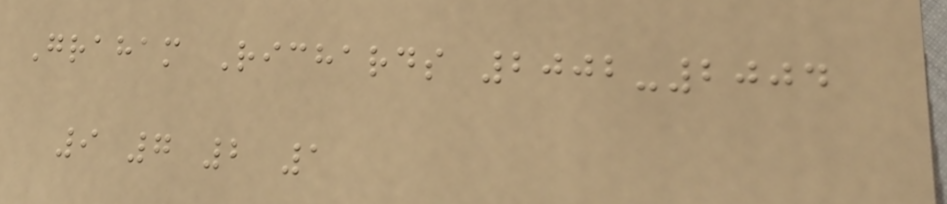Graham Richards 2002-2004
9 7 2 1
